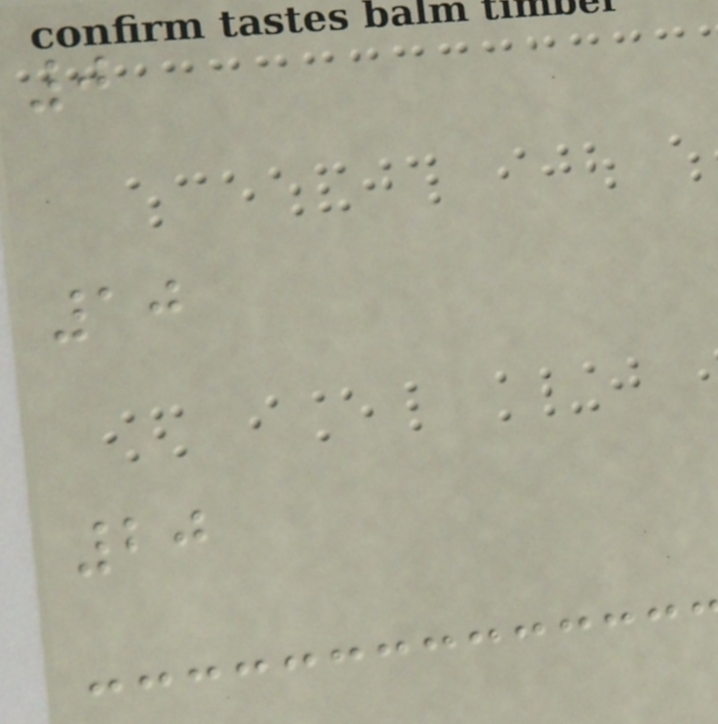0
10
20
